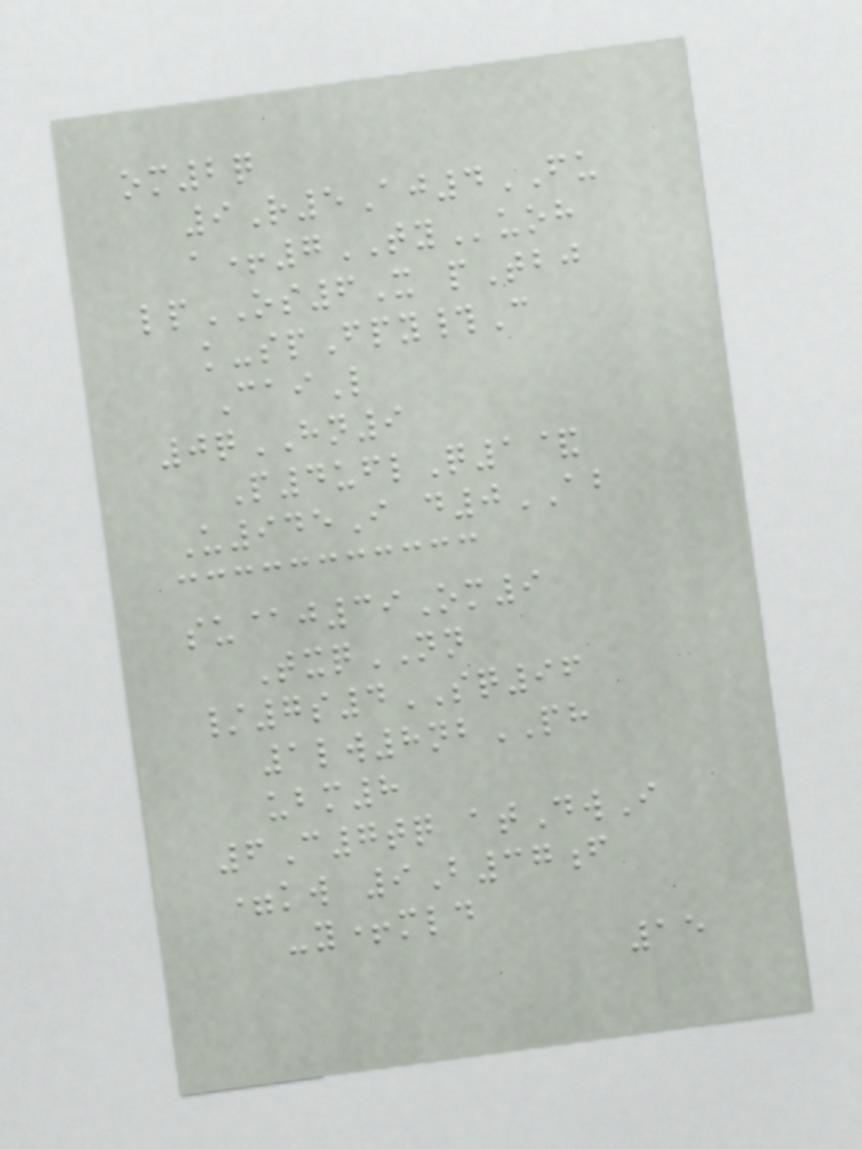om2q
9R5Aj4FU
a+7TYuoh
lpOS6X pTbj
k-spFpy#C
CaiL
0qHN9
P4uflQ1&
U945I d0AB
su@j39Om9
TxqNN
/7s4SQ96
1lw8nbPH
ubm8
6C7tq atDwI
=kw 9B37f
-y+mld
15
